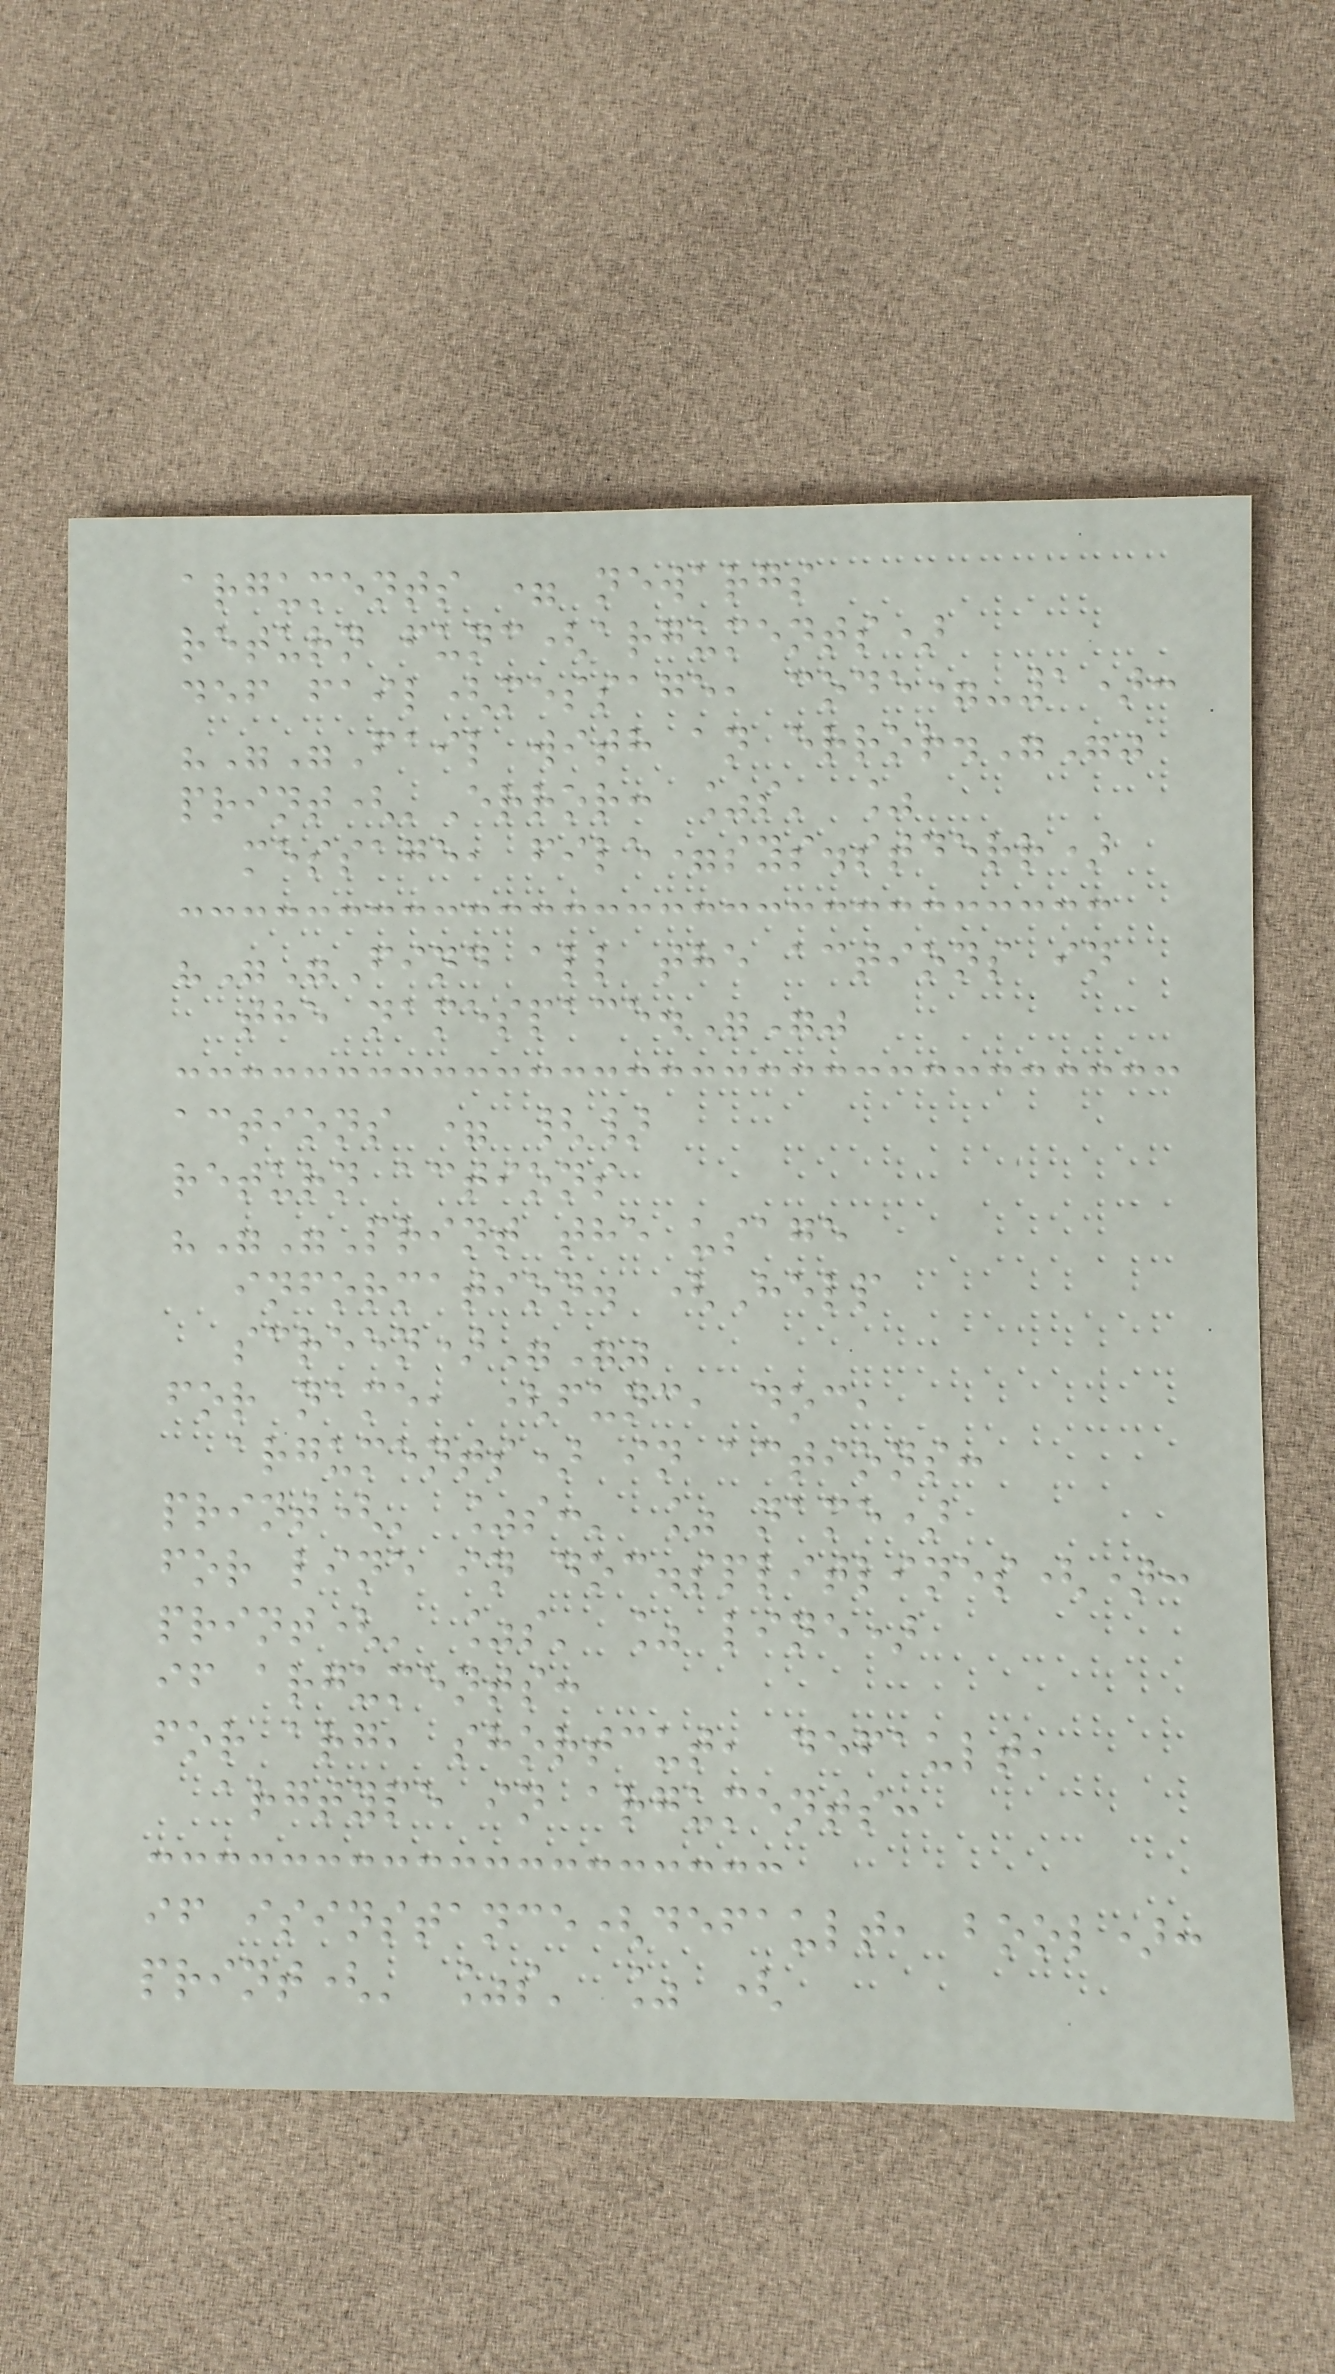arguments = newargs
return func(arguments)
def fail(message, code=-1):
"""Fail with an error."""
print('Error: %s' %
message, file=sys.stderr)
"""Find all the actions in
the namespace."""
actions = {}
return actions
"""Print the usage
information. (Help
screen)"""
for name, (func, doc,
arguments) in actions:
print(' %s:' % name)
for line in doc.splitlines():
print(' %s' % line)
if arguments:
for arg, shortcut, default,
argtype in arguments:
if isinstance(default, bool):
print(' %s' % (
